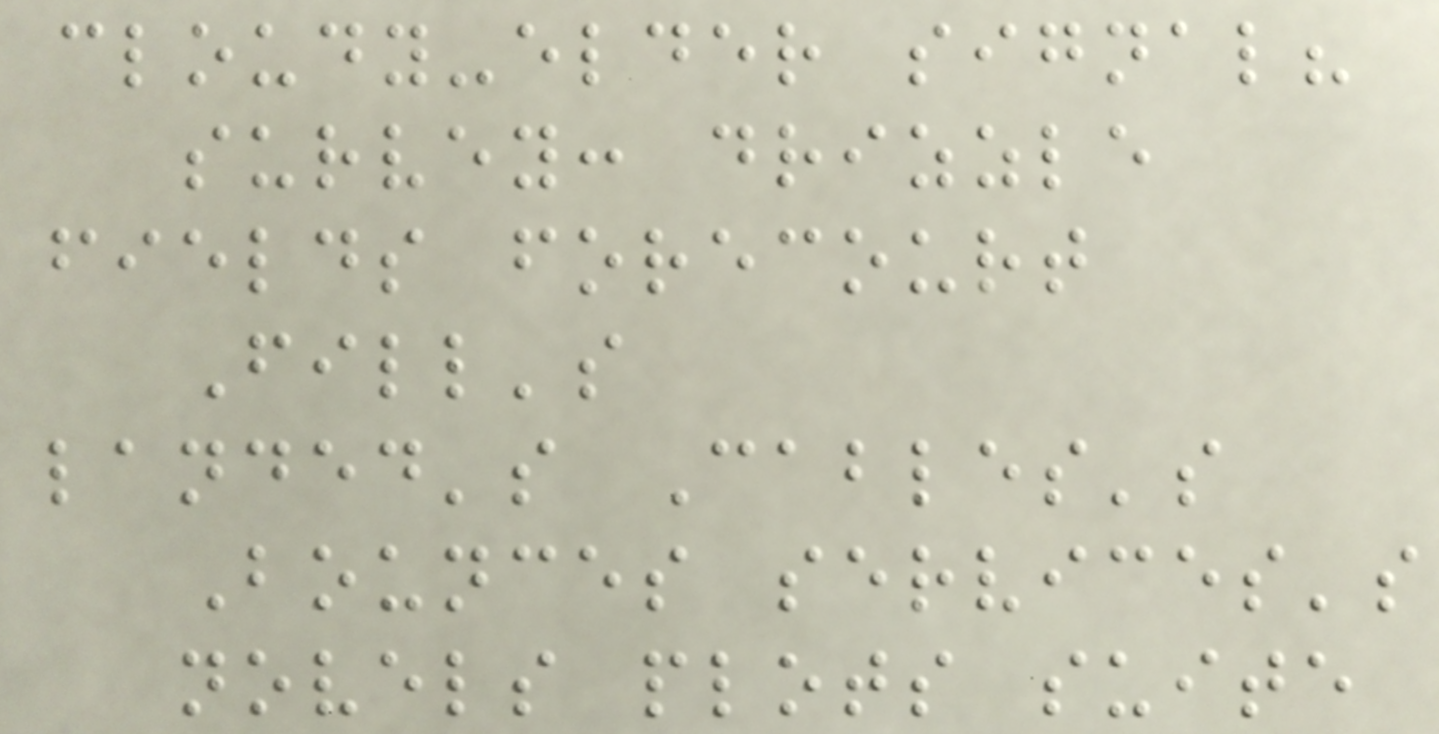cloudy-elder signal?
survey: drizzle
fields forecourt
Fill's
landed's Cables's
Bounces services's
novels plots suite
